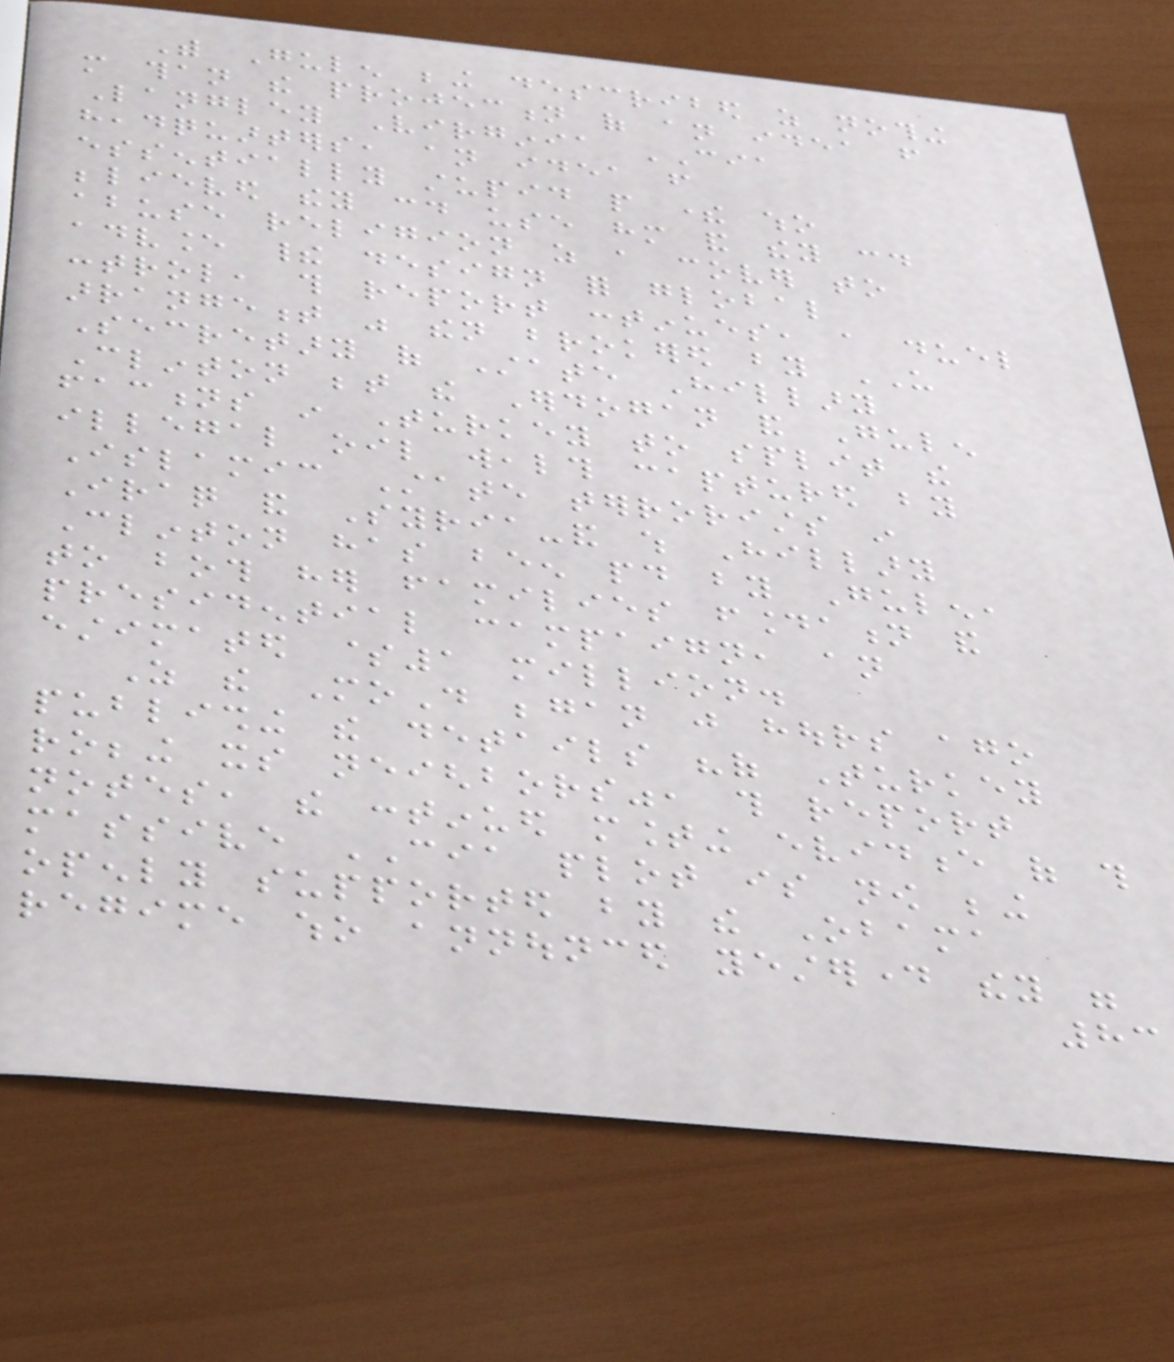With Gulen being described as nothing
more than the projection of an idea from
Langley Virginia CIA
headquarters, an idea from
essentially stupid people there who
believed they could use him and they could
abuse religion as a cover to
advance their design for global
control, this report continues, a duel
arrangement was then brokered by US
Secretary of State Hillary
Clinton between the Erdogan and Gulen
factions in Turkey to split the
illegal oil wealth captured by
Islamic State terrorists in
Iraq and Syria-and which Hillary
Clinton has been paid by Gulen,
to both her families foundation and
presidential campaign, an
estimated $1 million.
As the MoD began just hours ago
publishing the details "of Turkey
robbing its neighbors", this report
notes, the continued mounting evidence of this
massive CIA plot is now being
openly supported by the Obama
regime who announced yesterday they were
83
